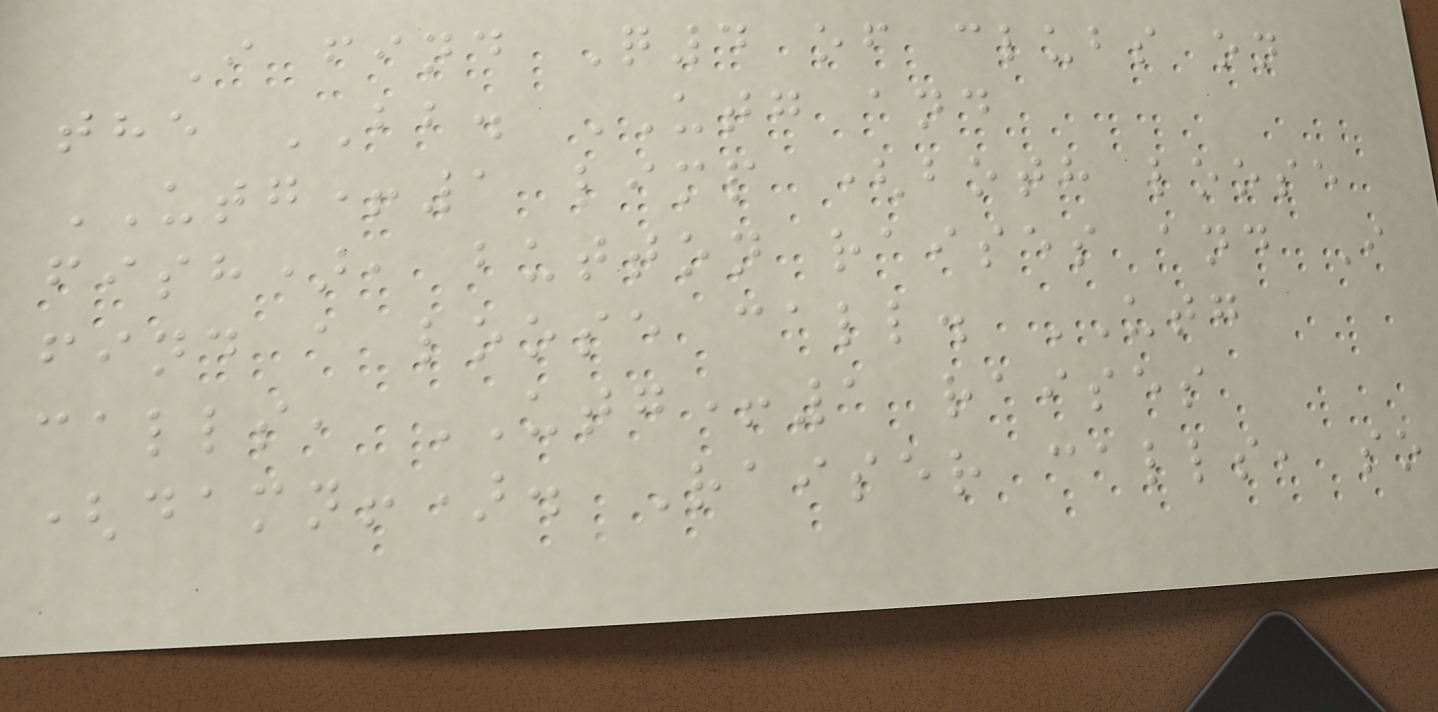I find Q4 of clubs on
the BB. UTG and
UTG+1 limp (both loose
fish), button raises and I
find a loose call. UTG
calls, UTG+1 raises
(damn!). Raiser calls, so
